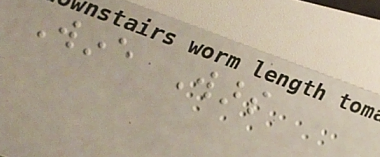Wine Wars
